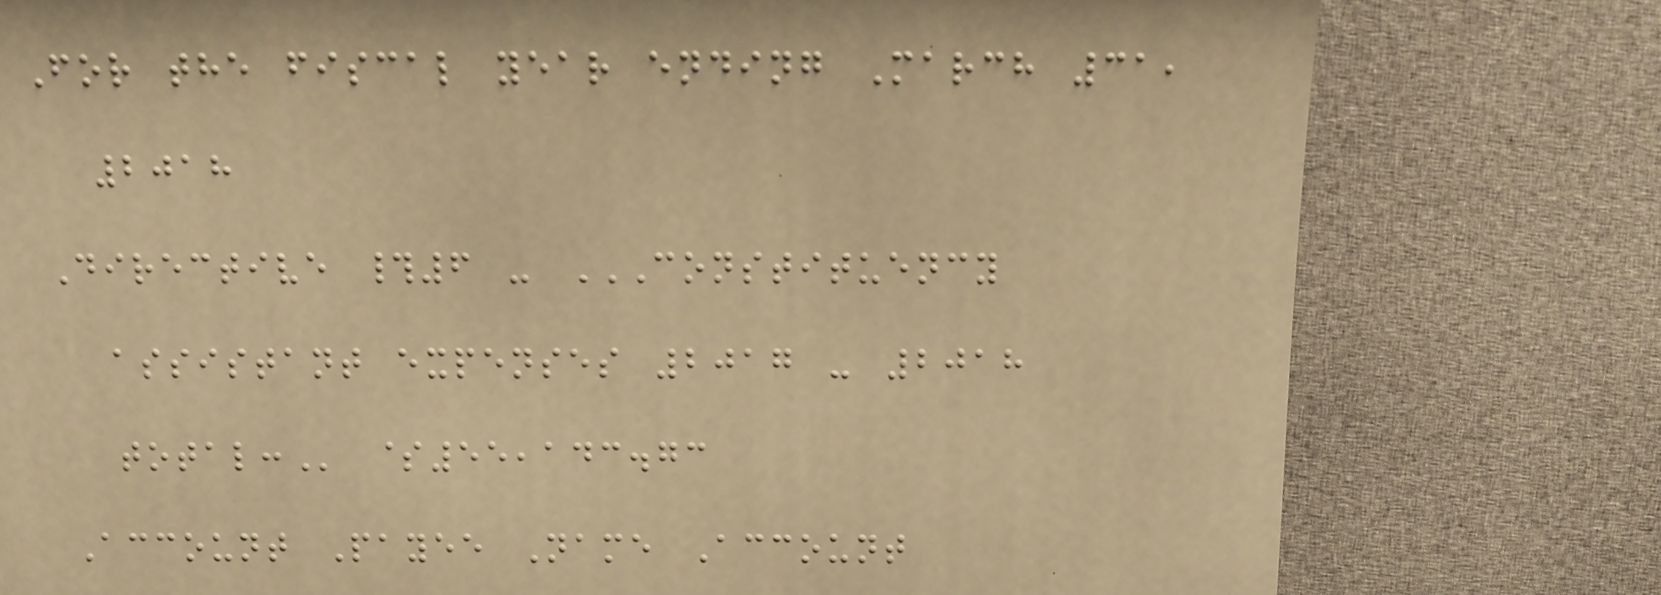For the fiscal year ending March 31,
2018
Directive #6 - CONSTITUENCY
ASSISTANT EXPENSES 2017 - 2018
TOTAL: $55,143.73
Account Payee Name Account
